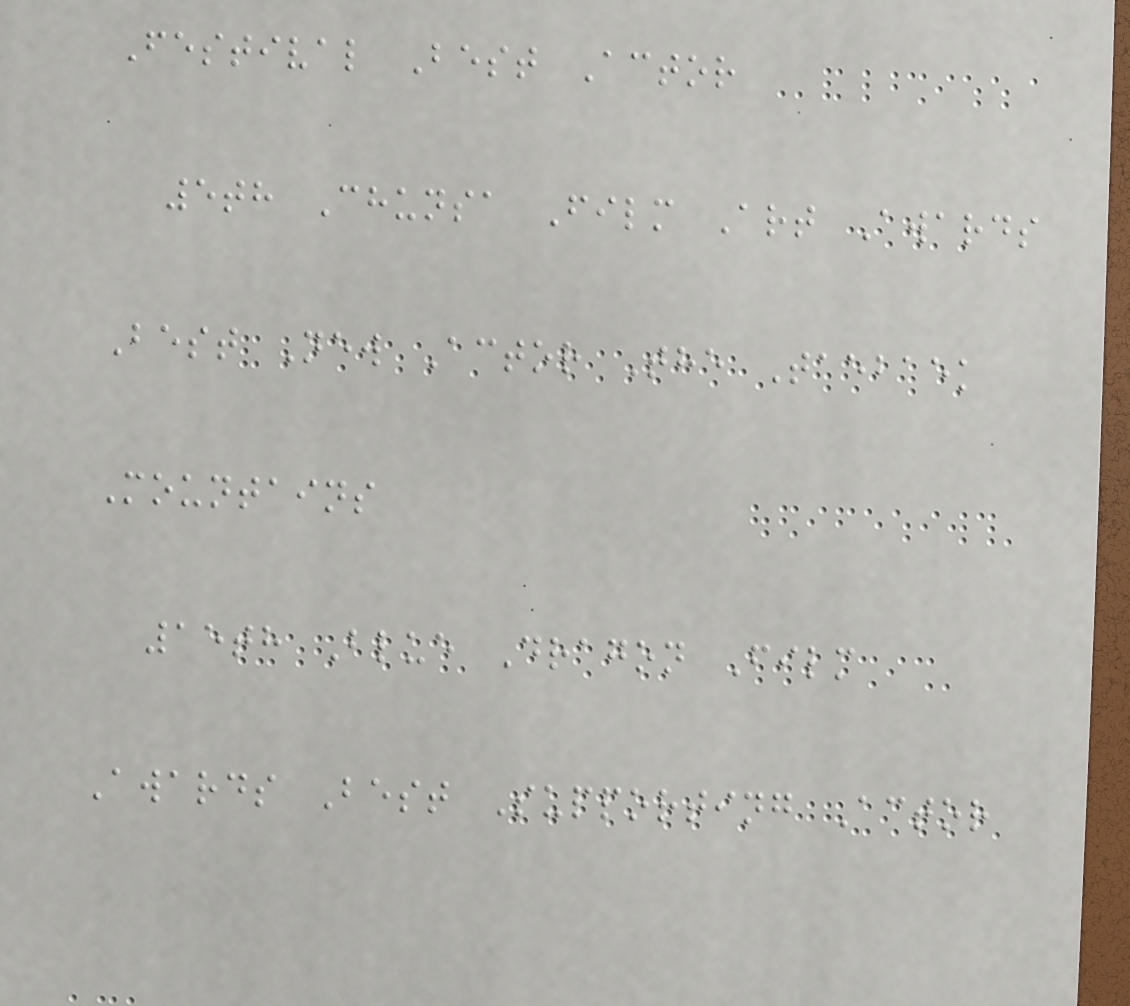Festival Best Actor
5th Chunsa Film Art Awards
Best New Actor The Taebaek
Mountains
15th Blue Dragon Film
Awards Best Supporting Actor
